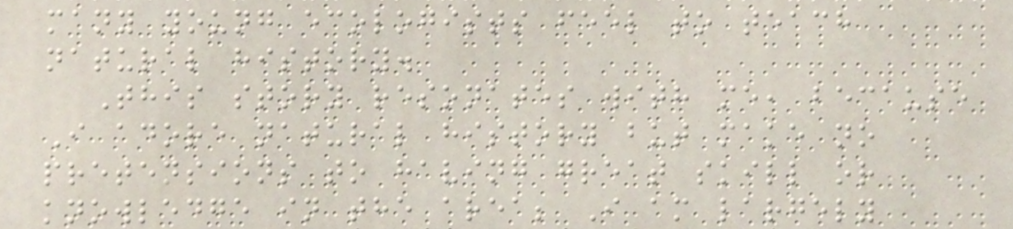many young ecologists feel to teach
natural history.
This story resonates with me, because
I adore natural history but make no
pretensions to having great skill or
knowledge in the area; I am largely
